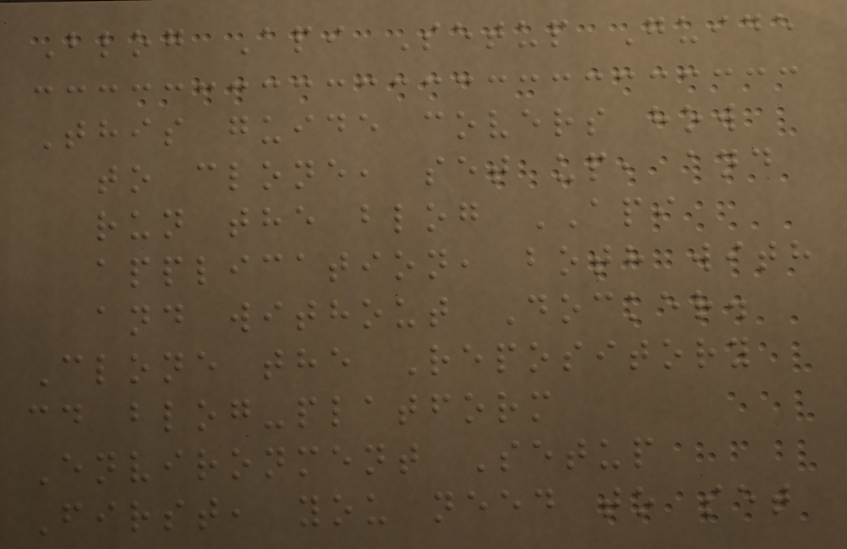Blog Api Setup Guide
This guide covers how
to clone, set up, and
run the blog API
application, both with
and without Docker.
Clone the Repository
cd blog-platform
Environment Setup
First, you need to set
